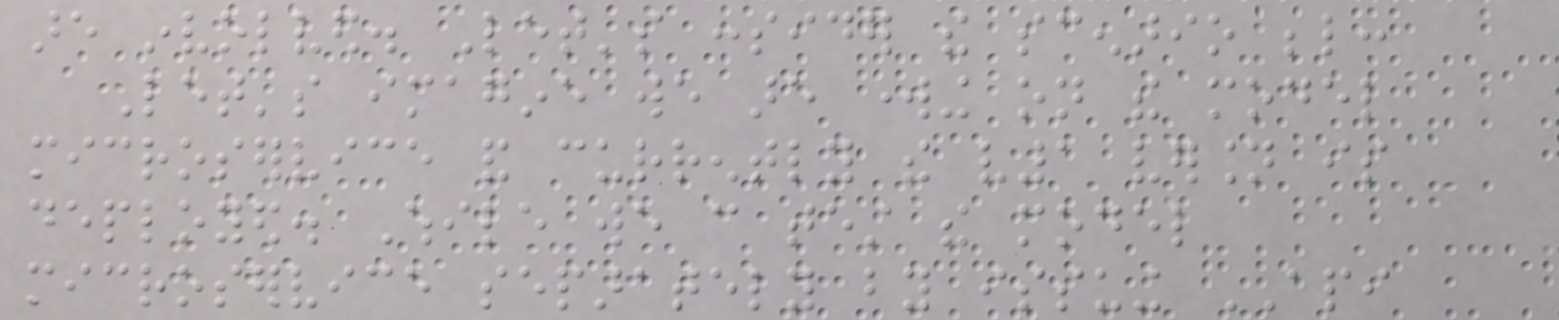are involved. Let's consider the scenario below:
Let's imagine we are working on the model
microservice and currently the v1 version is
deployed. While we can test the model
microservice separately by issuing API
